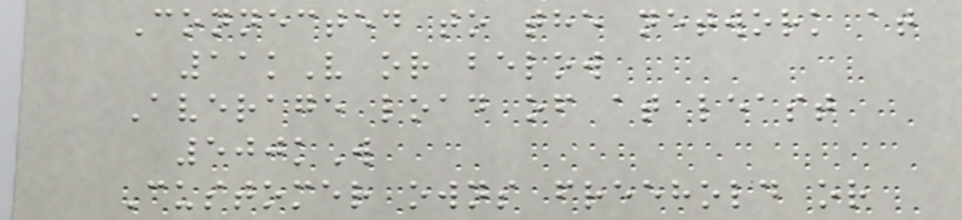Connected to the network at
11kV or below
Average load of at least
500kW
Customer owns freehold or
